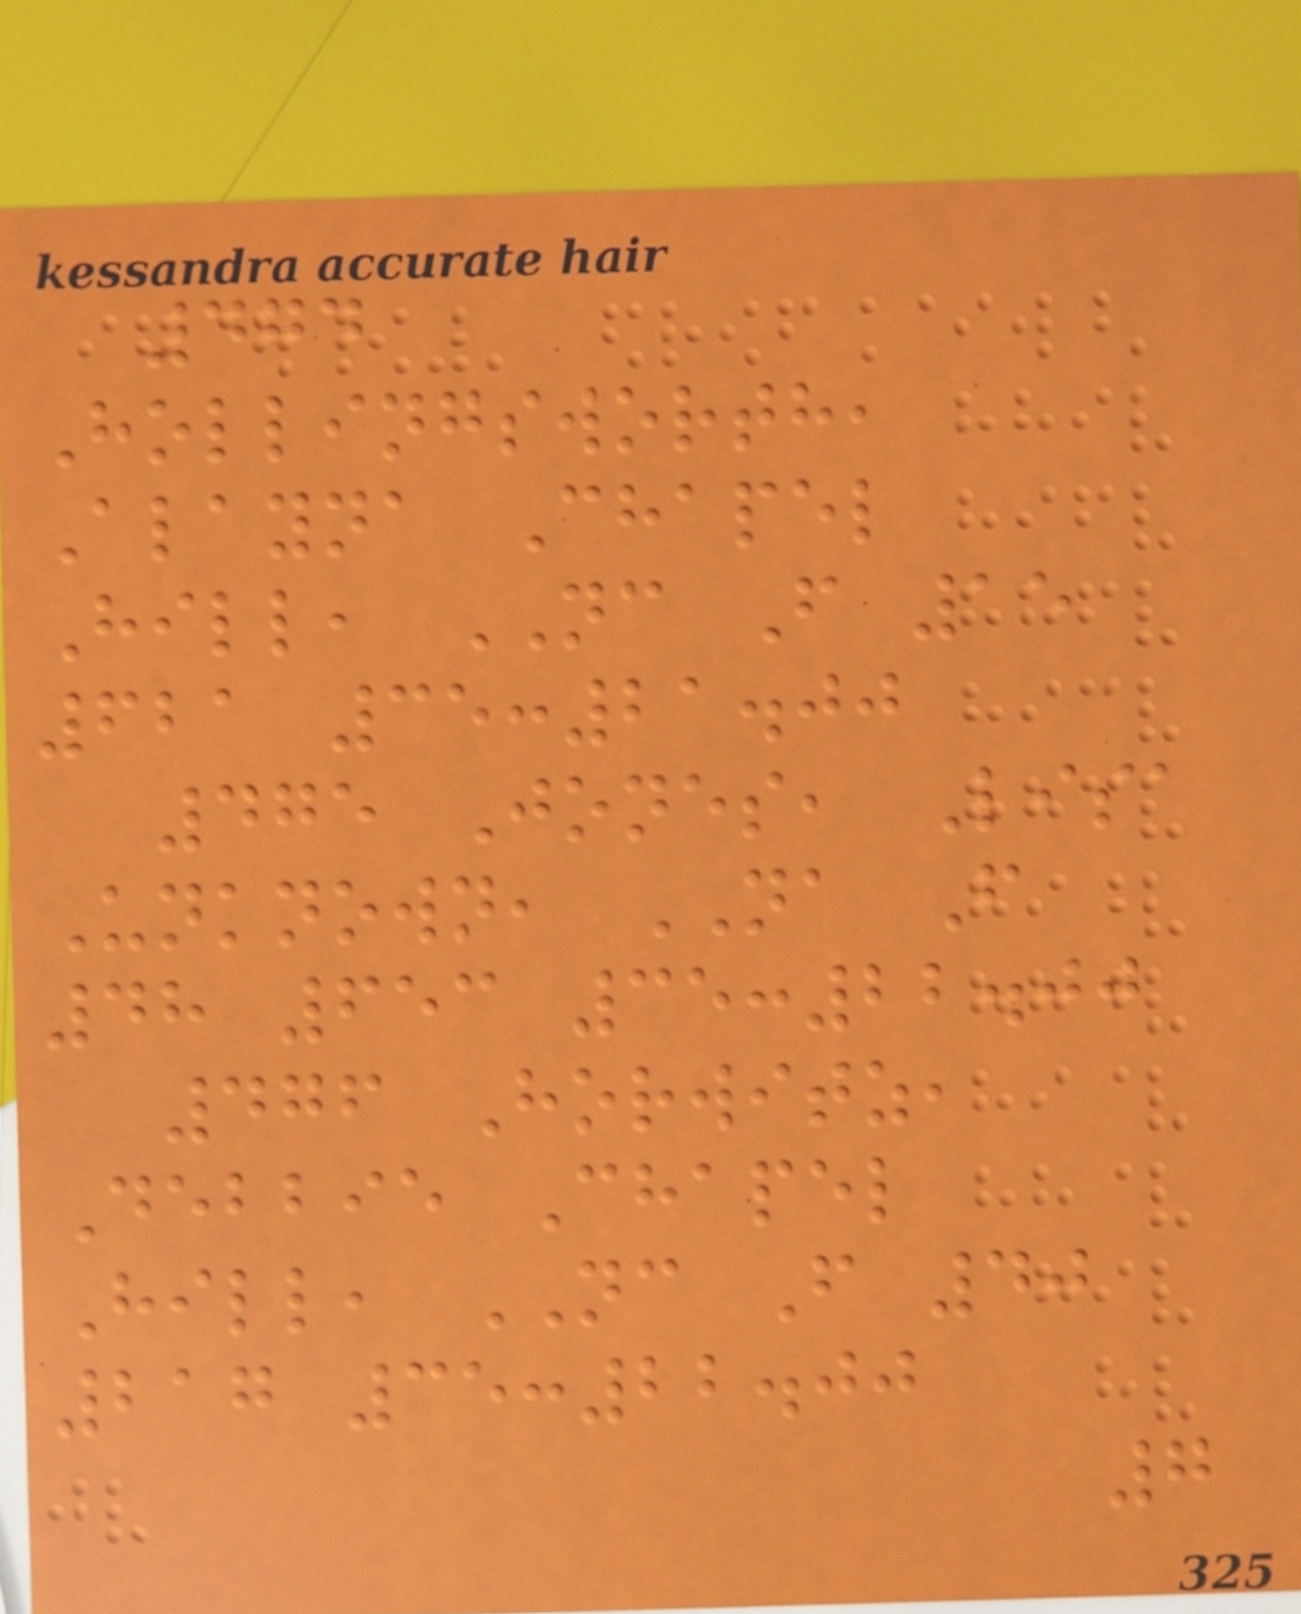474
Hollingsworth,
Alayna Chapel
Hill, NC F 15
621 35:21.00
475 Jones, Lisa
Unknown, NA F
48 653 35:22.00
476 Horwitz,
Debbie Chapel
Hill, NC F 40
217 35:22.00
7
